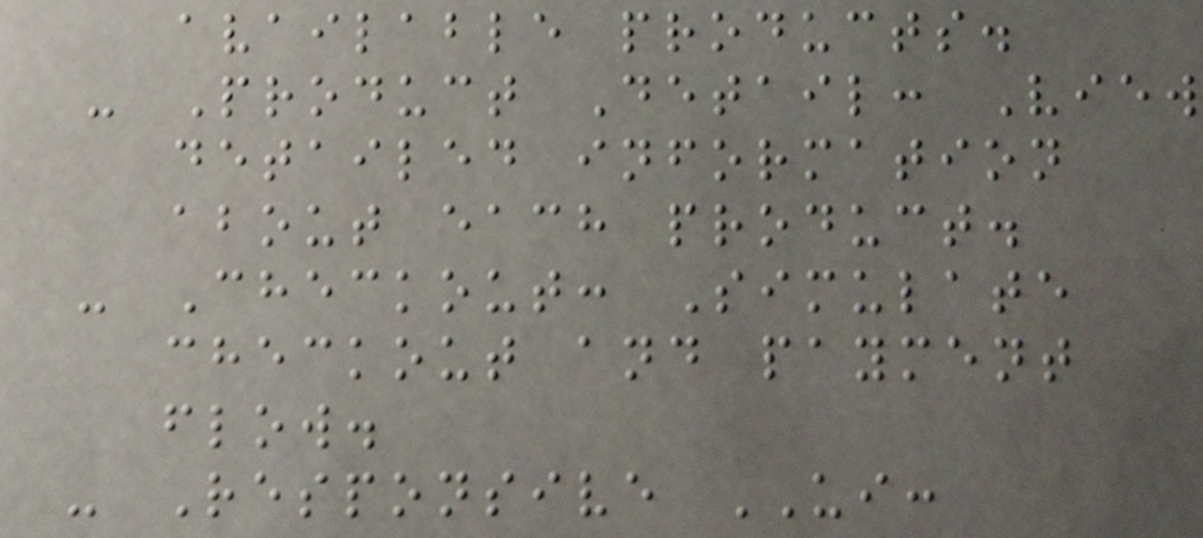available products.
- Product Detail: View
detailed information
about each product.
- Checkout: Simulate
checkout and payment
flow.
- Responsive UI:
